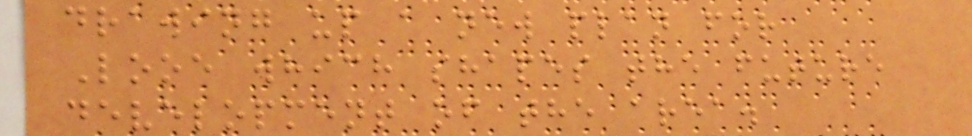drawing up a new plan for
Looe which shapes the future
development of the area.
